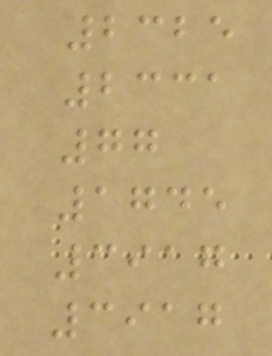2325
2331
77
1745
3917
3917
